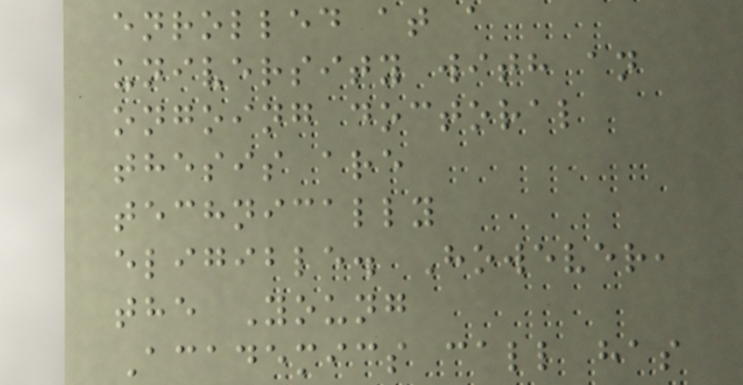enrolled at a
university with an
ongoing doctoral
thesis are
technically
eligible. However,
the Young
Academics call has
